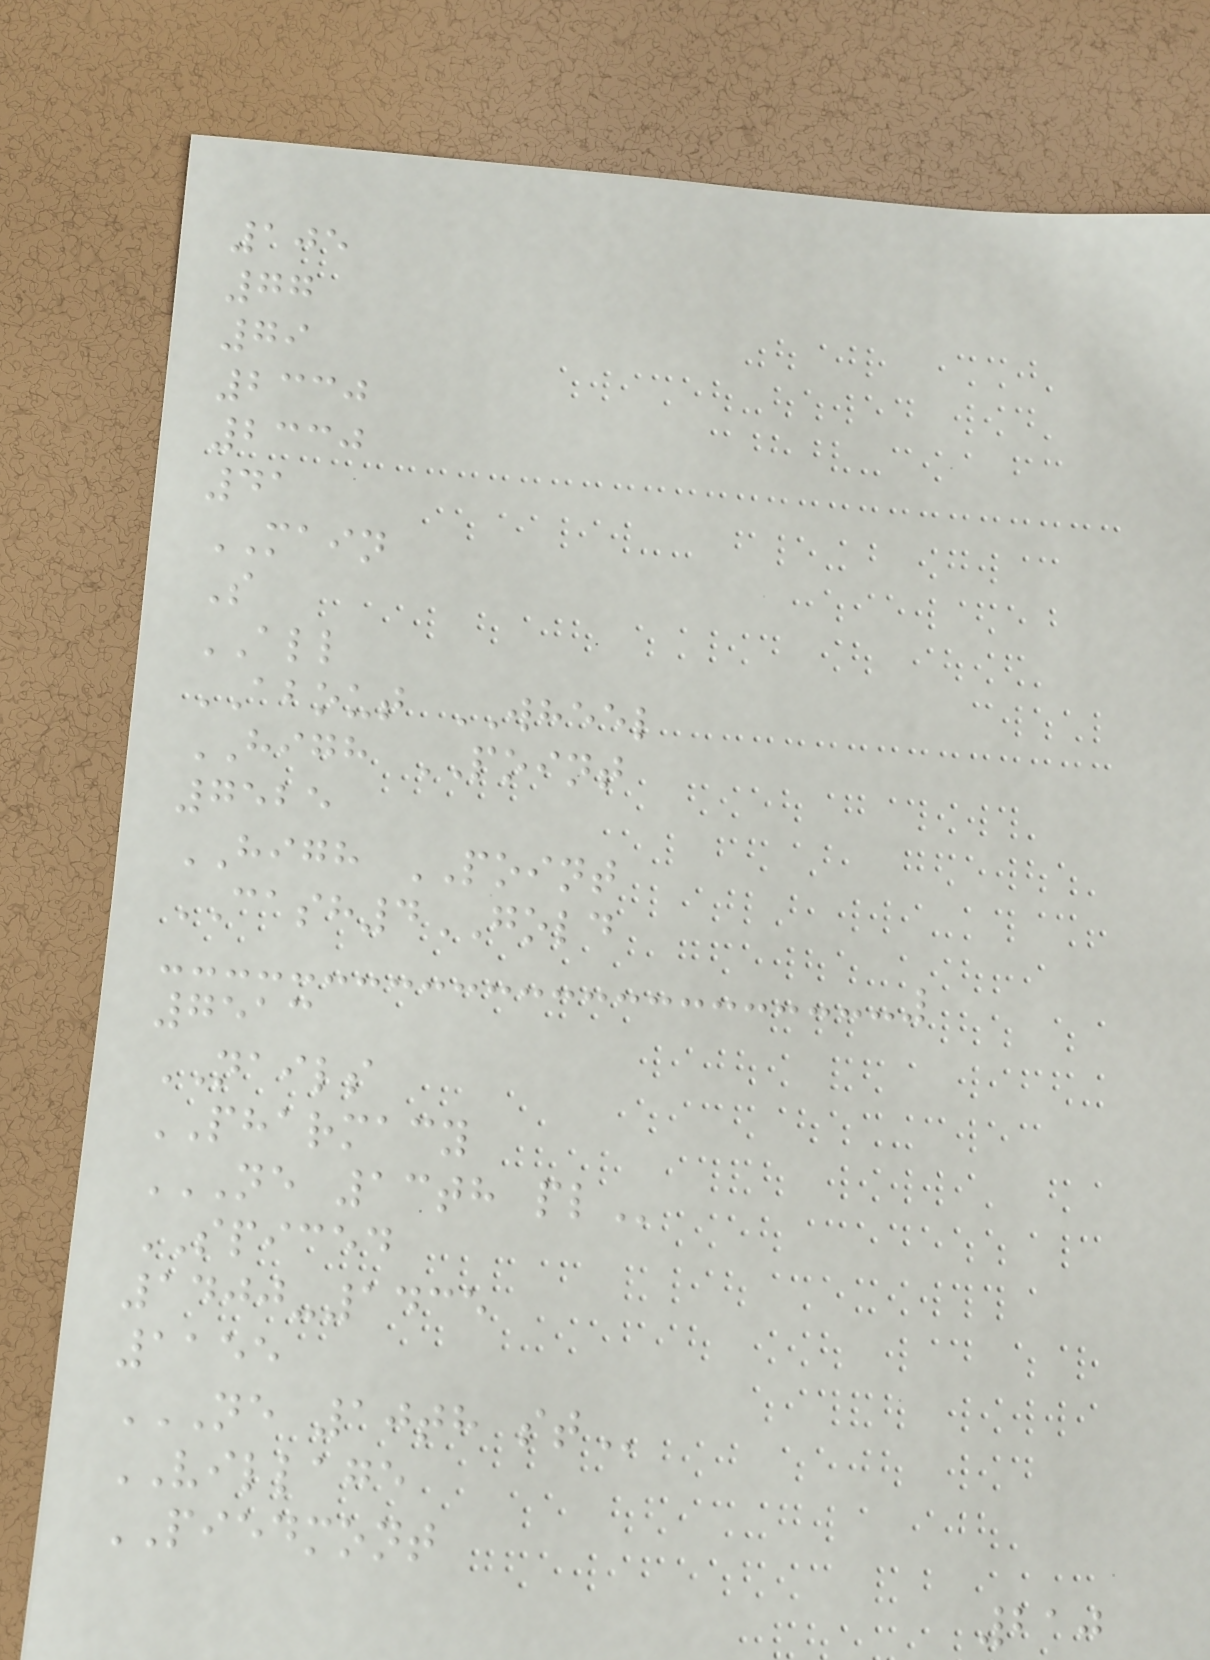105
77
79
2330
2330
41
MAIN
S
ALL
ABOUT WHEEL
HIGH POINT
7525
HIGH POINT
CASH4GOLD
7513
NAILS
PHARMACY
NE 13TH PL
SPICED
1400-1435
1155
NE 10TH ST
VILLAGE
PIEDMONT
210
